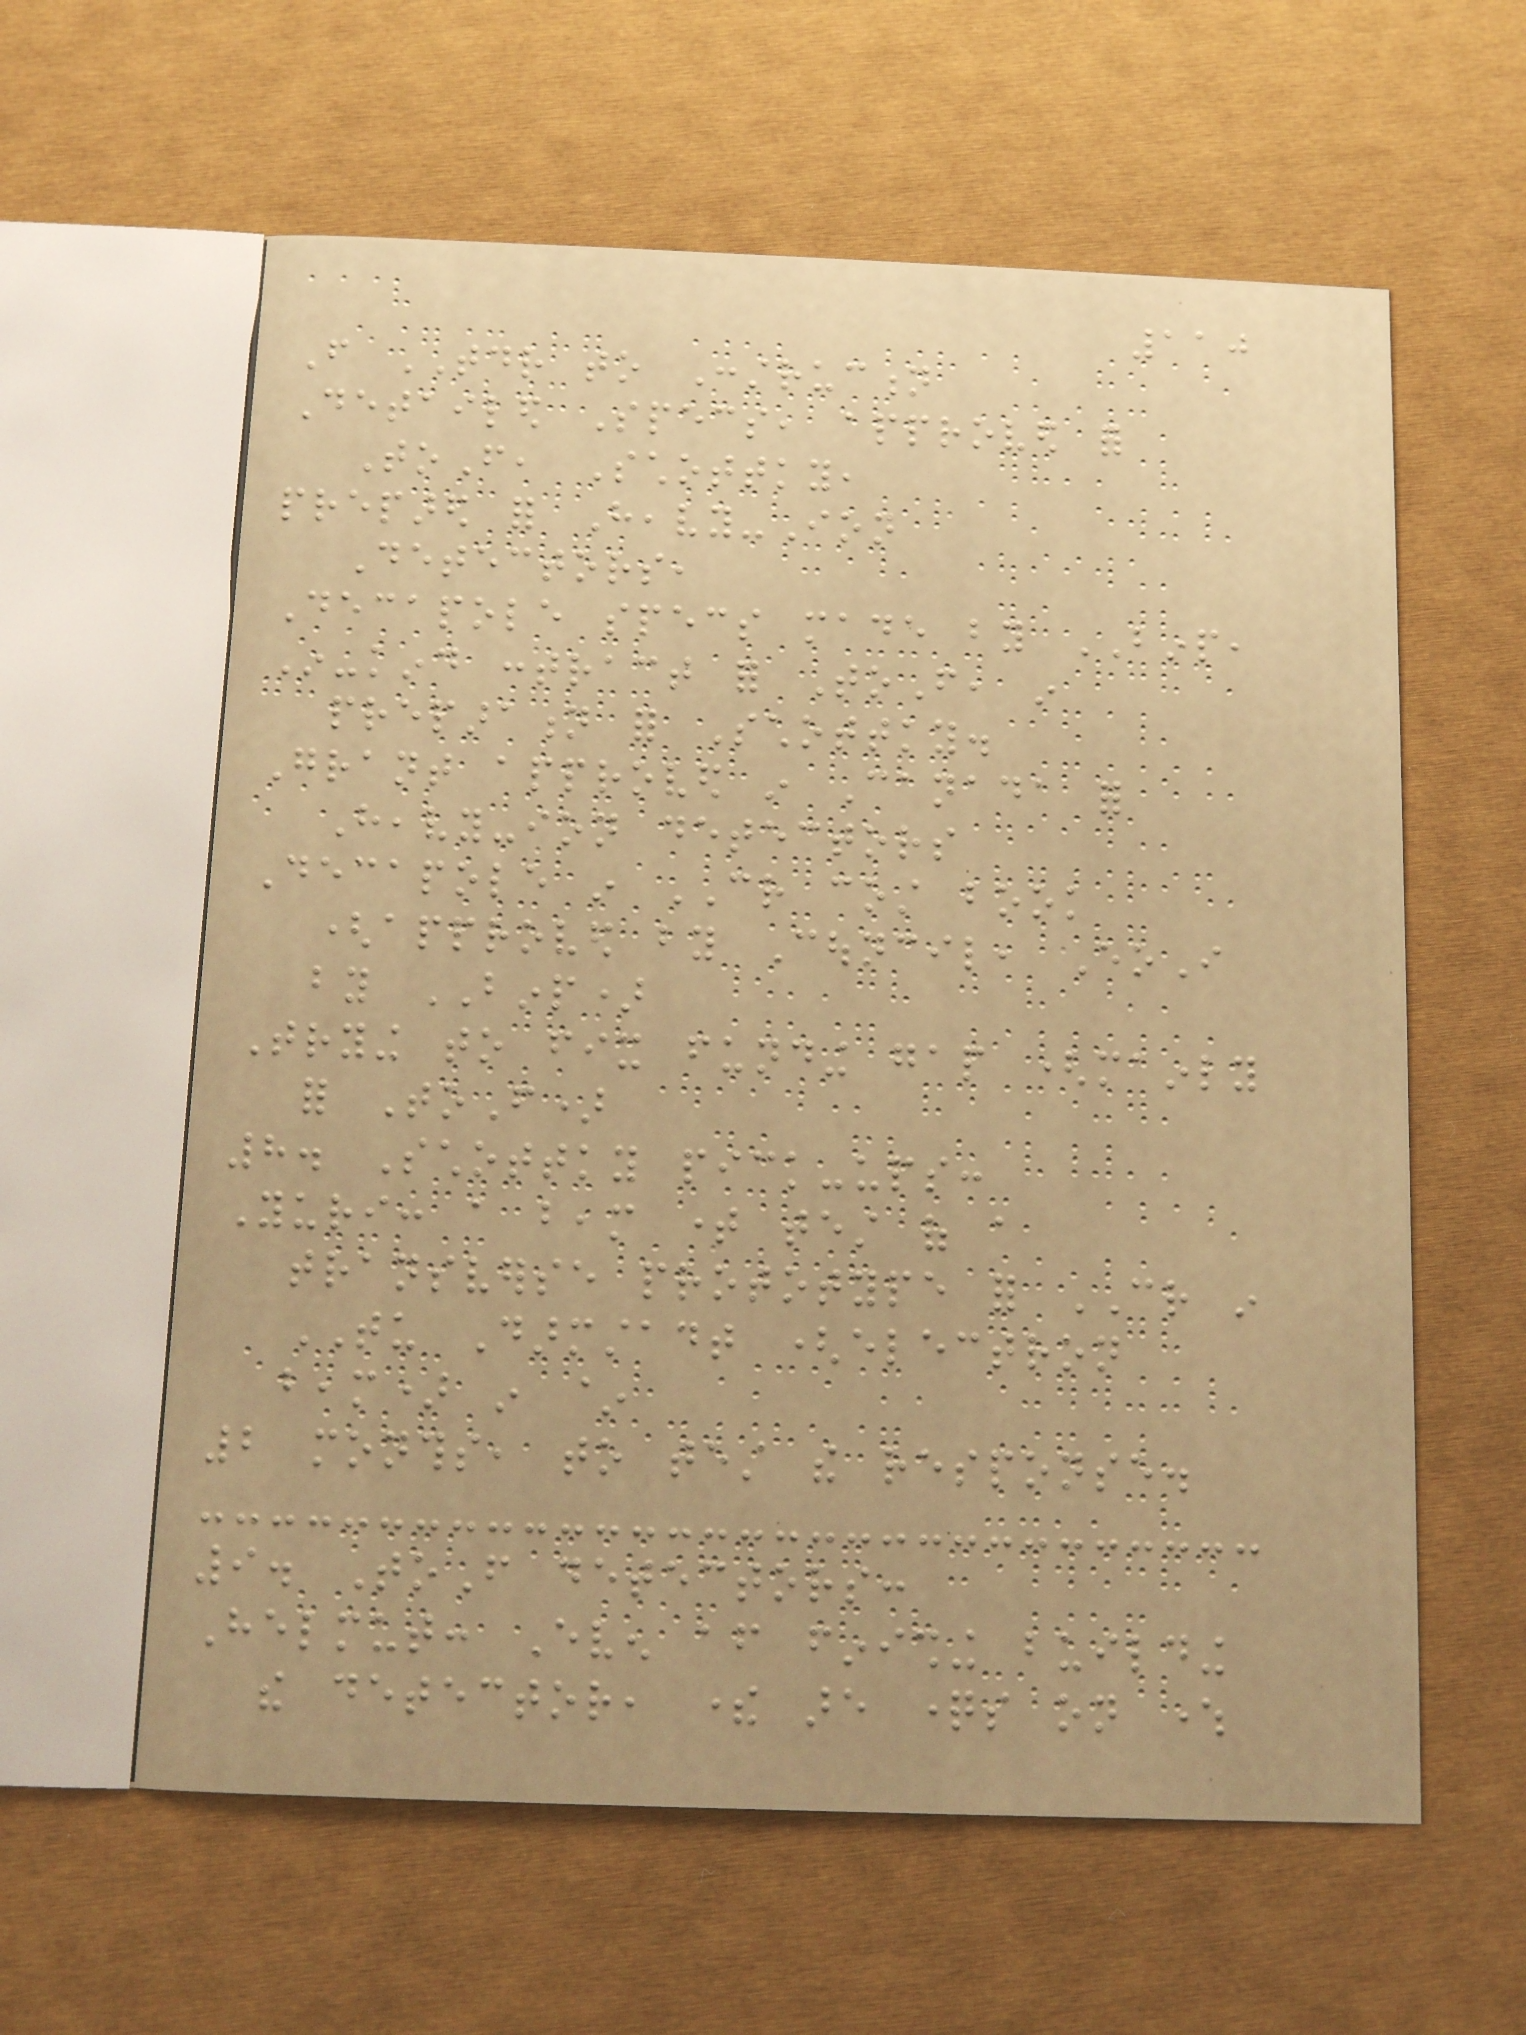110
From TDR to Construction
Detailed Specs, approved for
ToF, Schottky,
prepared for Heavy-Ion
Detectors,
Decapole specs made by BINP,
In-kind contract for ToF, in
preparation for Schottky.
Grant approved in Canada for
Heavy-ion detectors
Decapole in CR cost book
(approved by Council, EoI
by BINP)
Trying to fix funding gap (mainly
for ToF)
8. Schottky pick-ups:
Yuri: a beam time test of a
transverse prototype for CR in
TU Darmstadt (electron
beam) in ~
2 months, to test the response.
9. ToF detectors:
Helmut: Even after finishing building
the detector, there are questions on where
